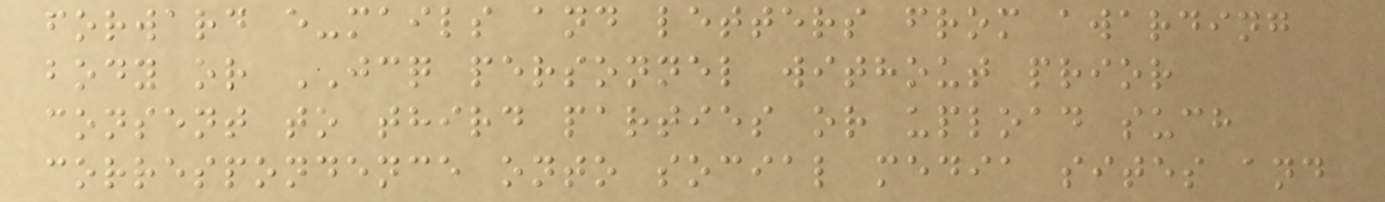forward e-mails and letters from awarding
body or JCQ personnel without prior
consent to third parties or upload such
correspondence onto social media sites and
